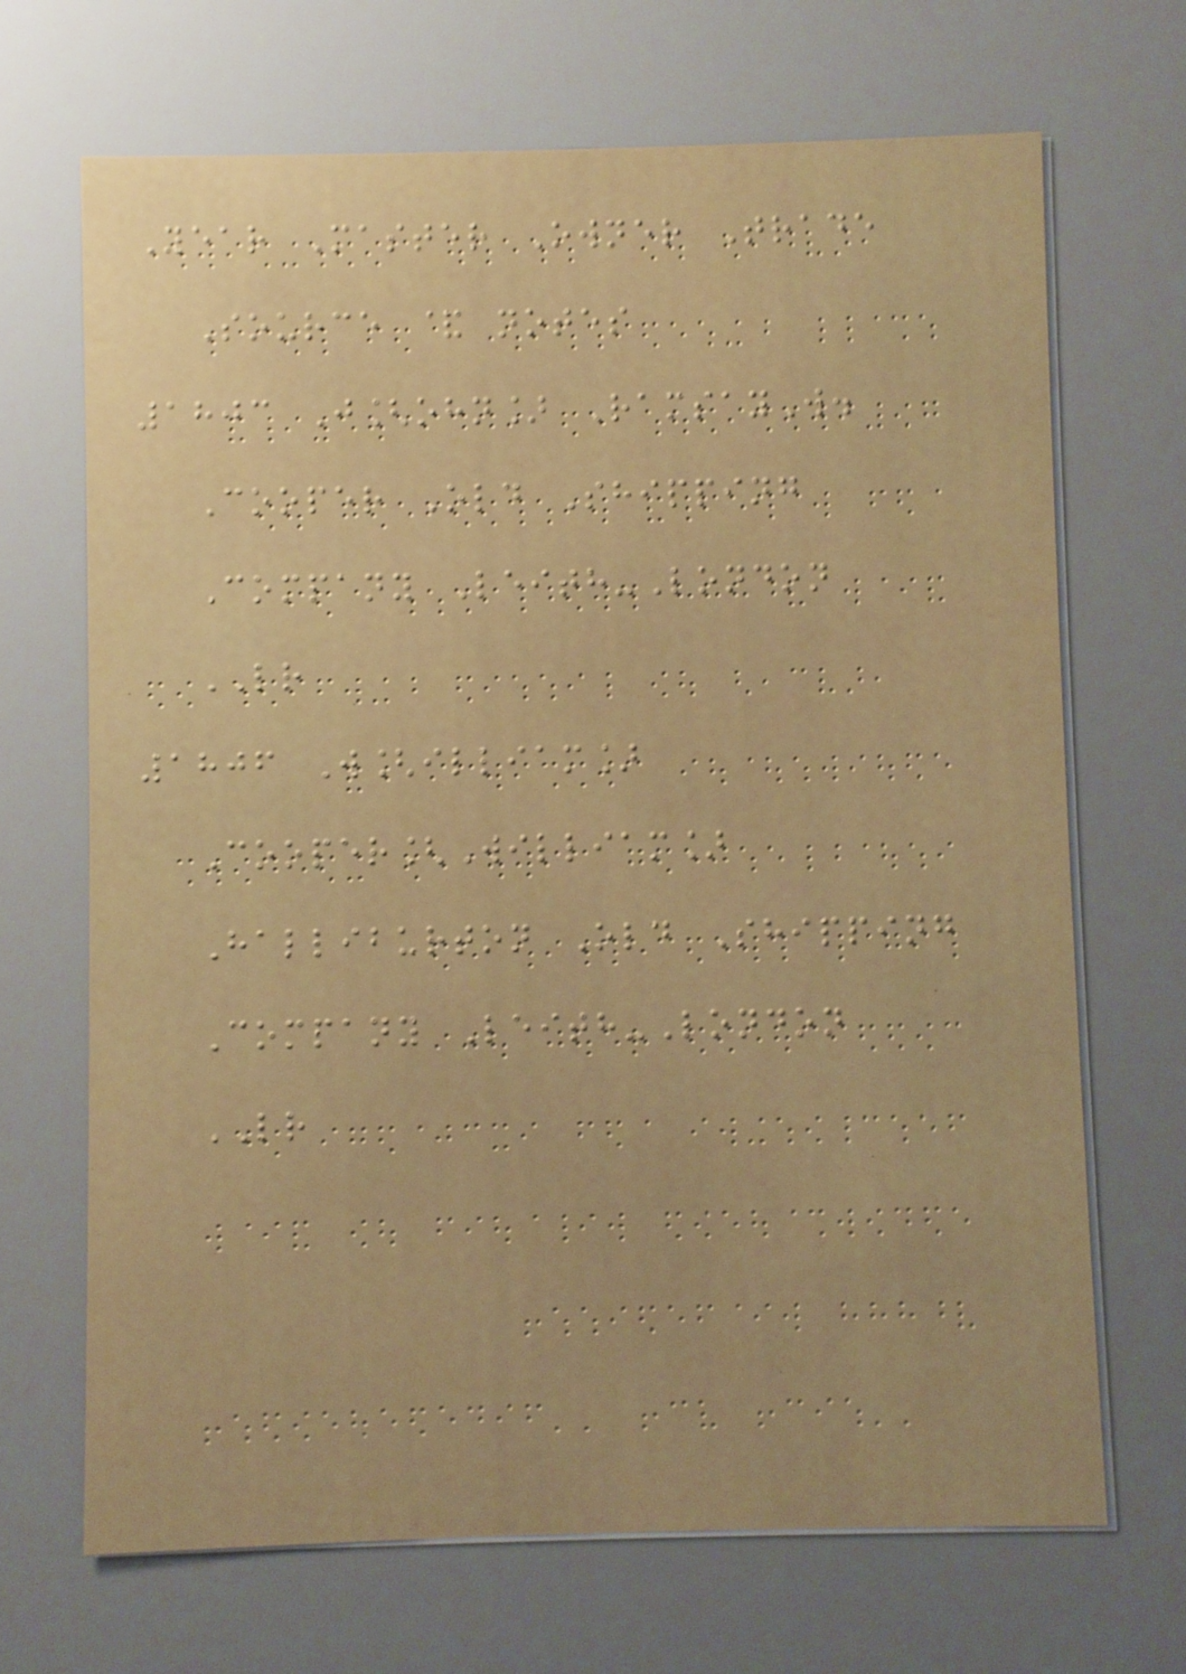Year Master Owner Trade
Source & notes
1803 J[ohn] RamsayW.
Cooper Old Shipping
Company Leith-London
LR
1806 W[illiam]
Cooper[William]
Halliburton Old Shipping
Company Leith-London
LR
